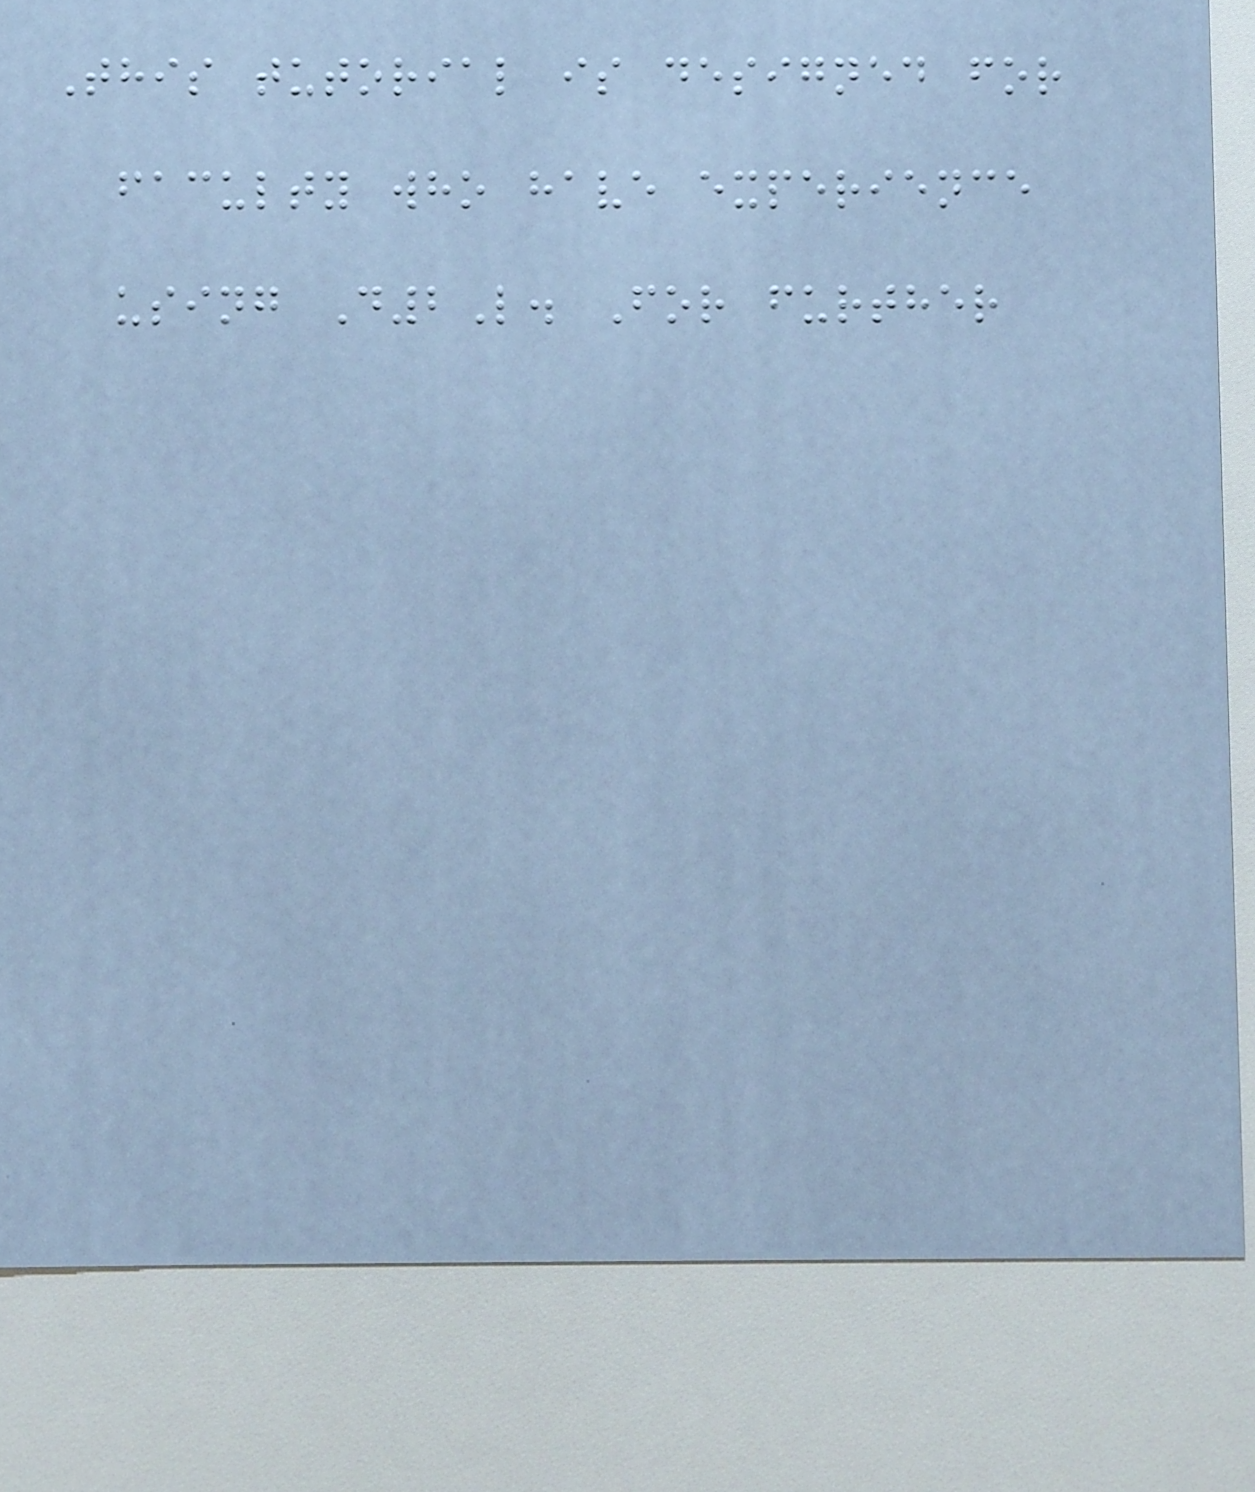This tutorial is designed for
faculty who have experience
using D2L. For further
